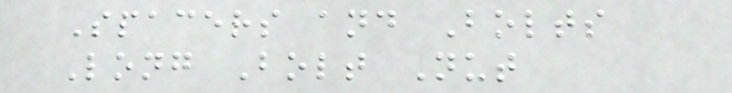Spacers and Bolts
Long Bolt Nut
